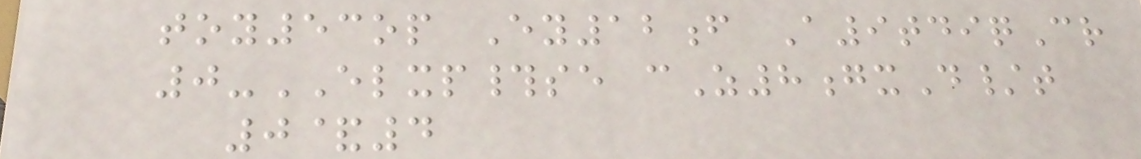toy53op Ey12f A9tdiqCr
0-ELXP#se cZ8gxD/t
0&4
